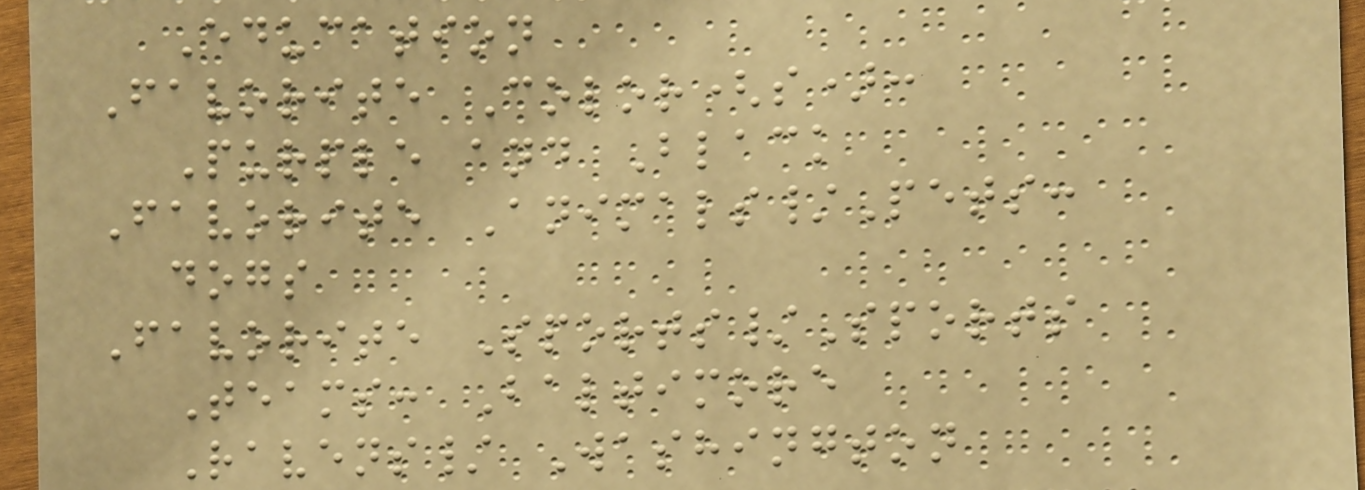Education
Favorite Color(s):
Purple and Black
Favorite Animals/Pets:
dogs
Favorite Sports/Sports
Teams: Baltimore
Ravens/ Washington
